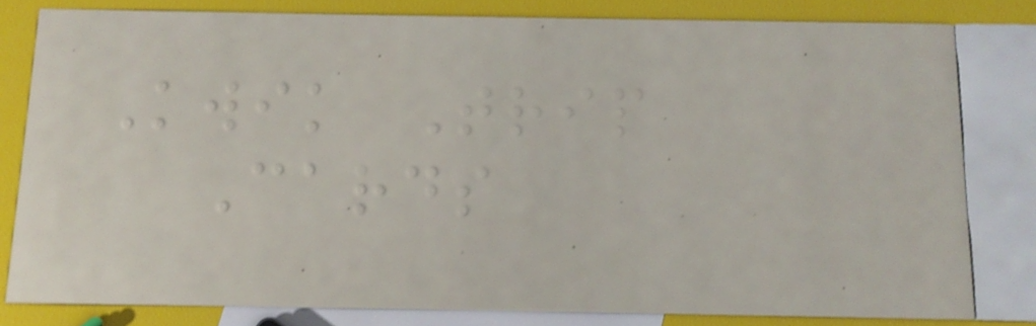Kwik Trip
Cards
